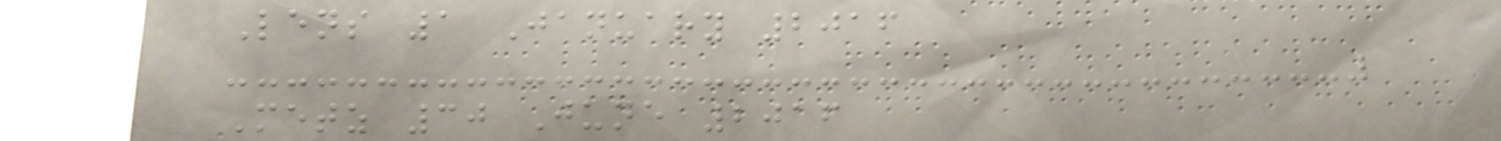Lens 1 January 2016
Metz 30 June 2016
